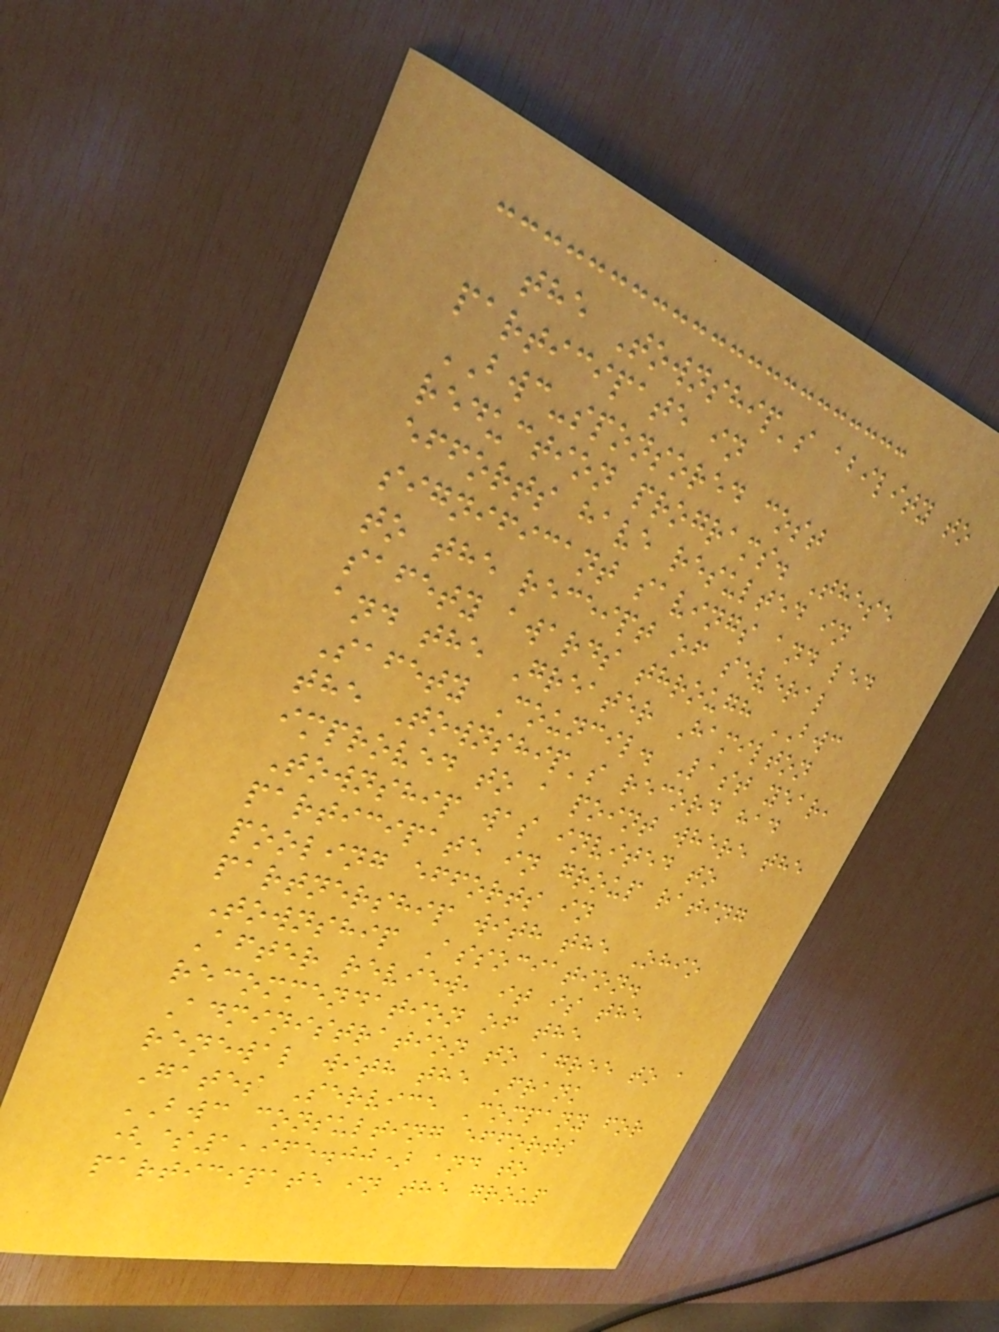the Township's ability to
participate in
BWC-sponsored cost
reduction programs. These
efforts have resulted in
significant savings and led
to the receipt of several
safety awards through BWC
and the Greater Hamilton
Safety Council. Last year,
the Township's record had
improved to a point where the
Township was invited to
participate in group rating
pooling efforts in
partnership with the Ohio
Township Association.
After review, it is the
recommendation of the
Administration to agree to a
renewal with the Frank
Gates Service Company for
BWC consulting efforts
($1,965.00) and to
participate in the group
